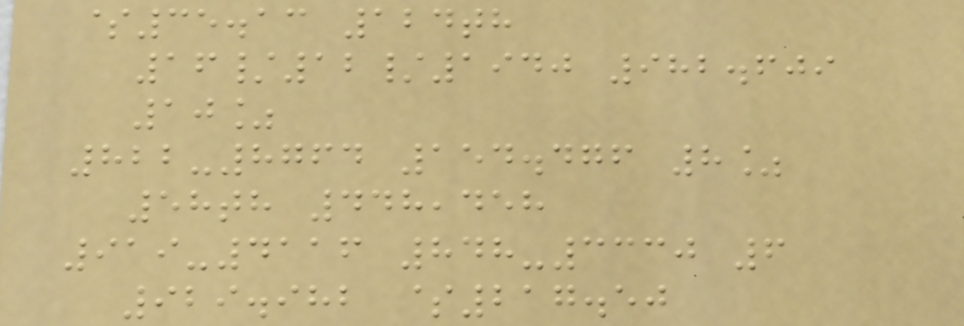$35.13 124th
16/12/1940 982.609
10%
822-8764 154.476 8%
58th 448,458
919-4116 848-3330 6
929.982 $217.50
